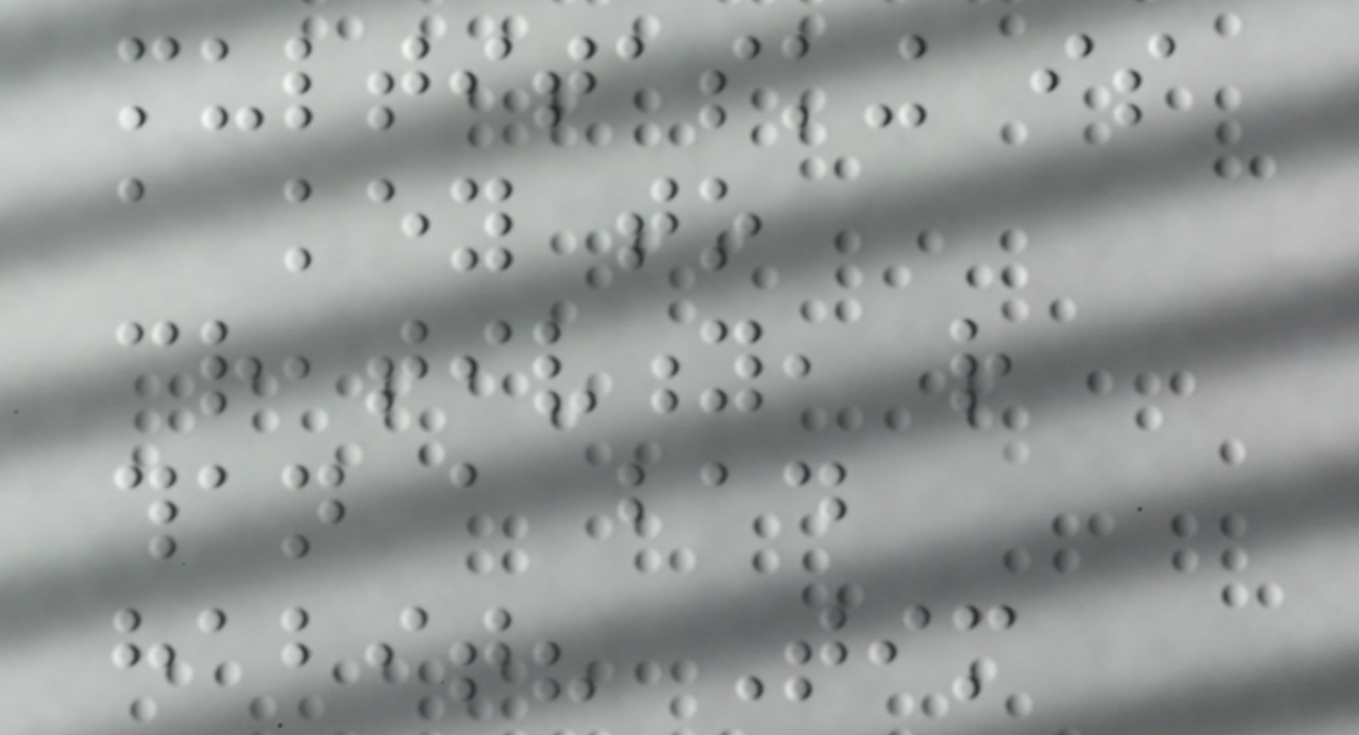multitasking is
a key to
creativity, rather
than a bad
habit? Tim
